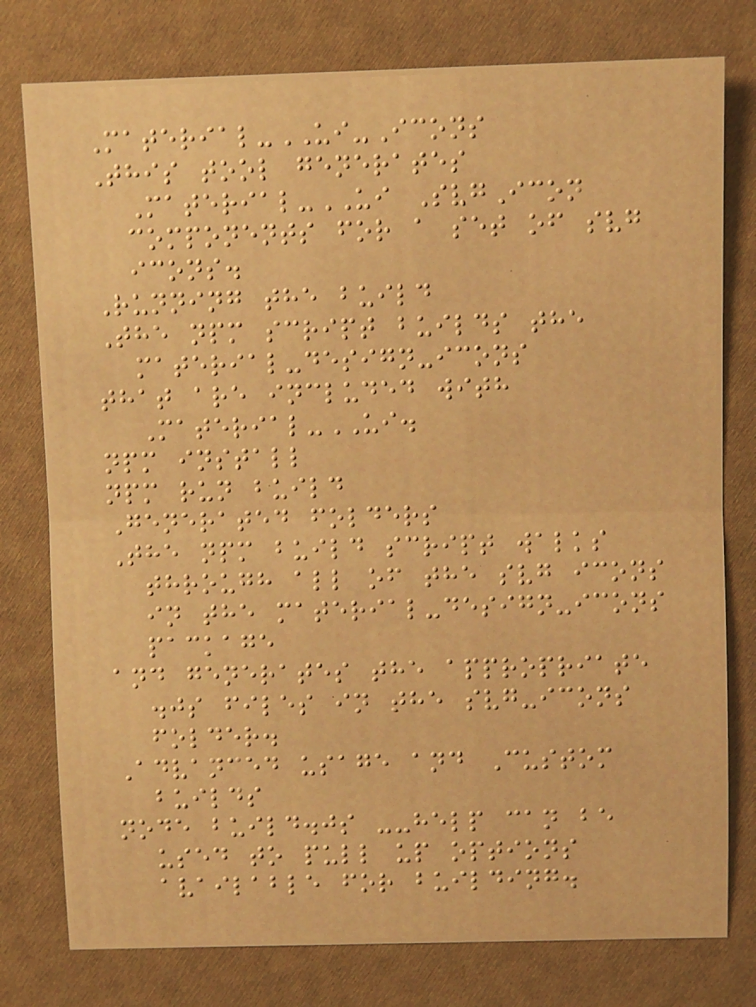Material-UI-Icons
This tool generates
Material-UI SvgIcon
components for a set of svg
icons.
Running the build
The npm script builds the
material-design-icons
that are included with
Material-UI.
npm install
npm run build
Generated folders
The npm build script walks
through all of the svg icons
in the material-design-icons
package
and generates the appropriate
.js files in the svg-icons
folder.
Advanced usage and Custom
builds
node build.js --help can be
used to pull up options
available for building.
